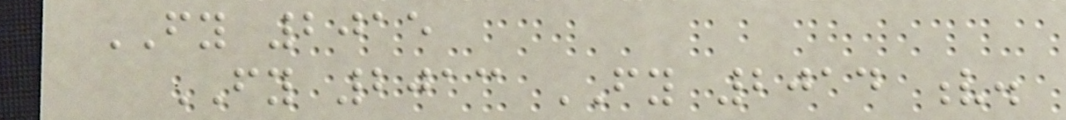FY 2015
FY 2013 FY 2014 v.
